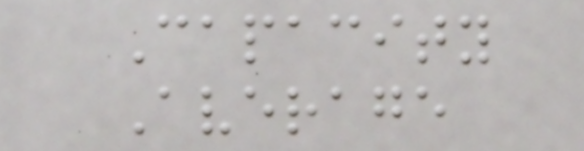Capacity
Average
